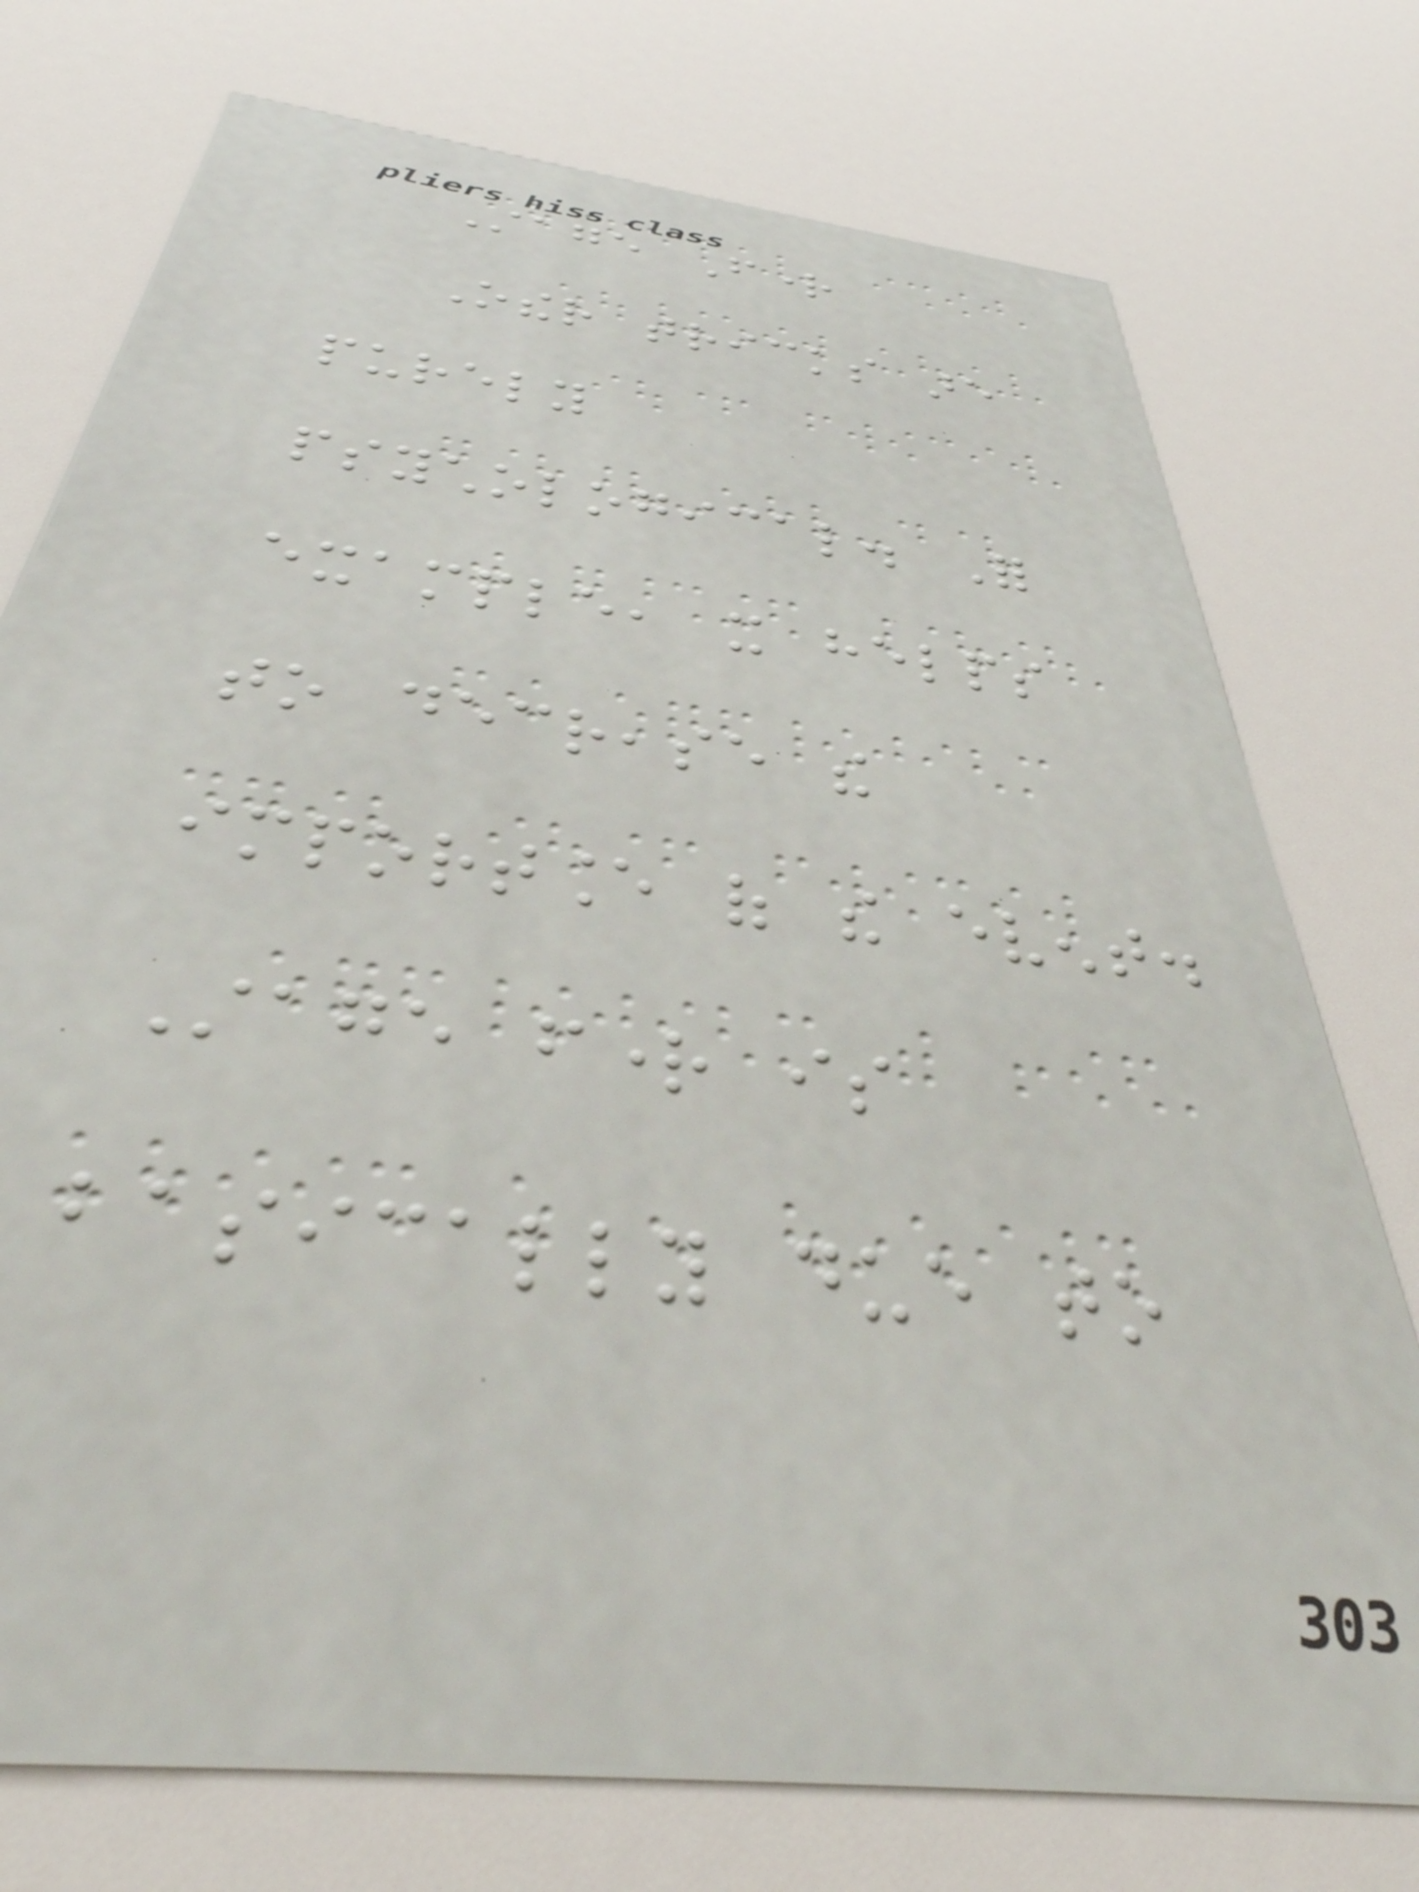Stage Fright
Other tricks are
purely
psychological. For
example, it helps
to decrease the
importance of the event.
Stage fright is
basically due to
